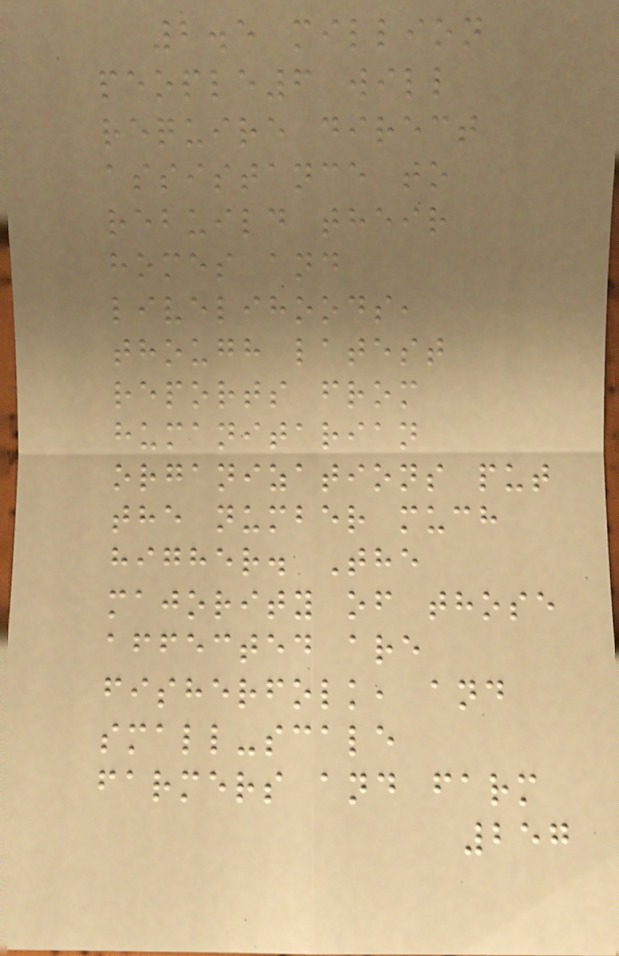2.5 million
people6 will
require direct
assistance to
rebuild their
homes and
livelihoods,
though latest
reports from
humanitarian
organizations put
the number much
higher. The
majority of those
affected are
fisherfolk, and
small-scale
farmers and farm
257
